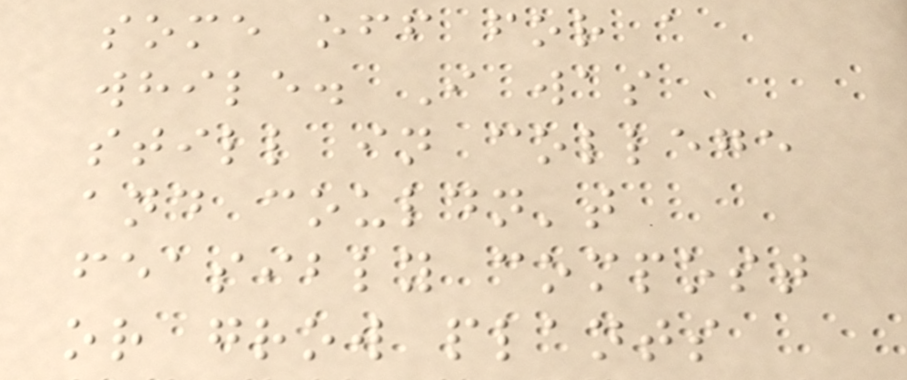some off for a
while. I was
still in college
and couldn't
feasibly compost
or grow plants
